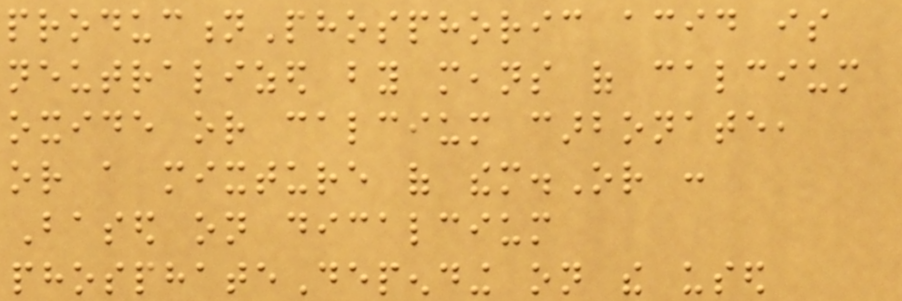productionPhosphoric acid is
neutralized by means of calcium
oxide or calcium carbonate,
or a mixture of them.Or :
Based on dicalcium
phosphateDepending on the used
